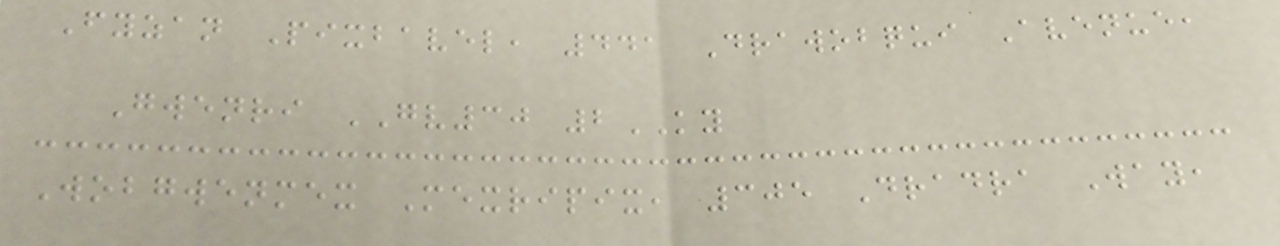Fyzan Pixbavel, 441 Drawobqui Avenue,
Gwenri GV30 2KY
Wobgwenmex Mexripix, 305 Dradra Way,
